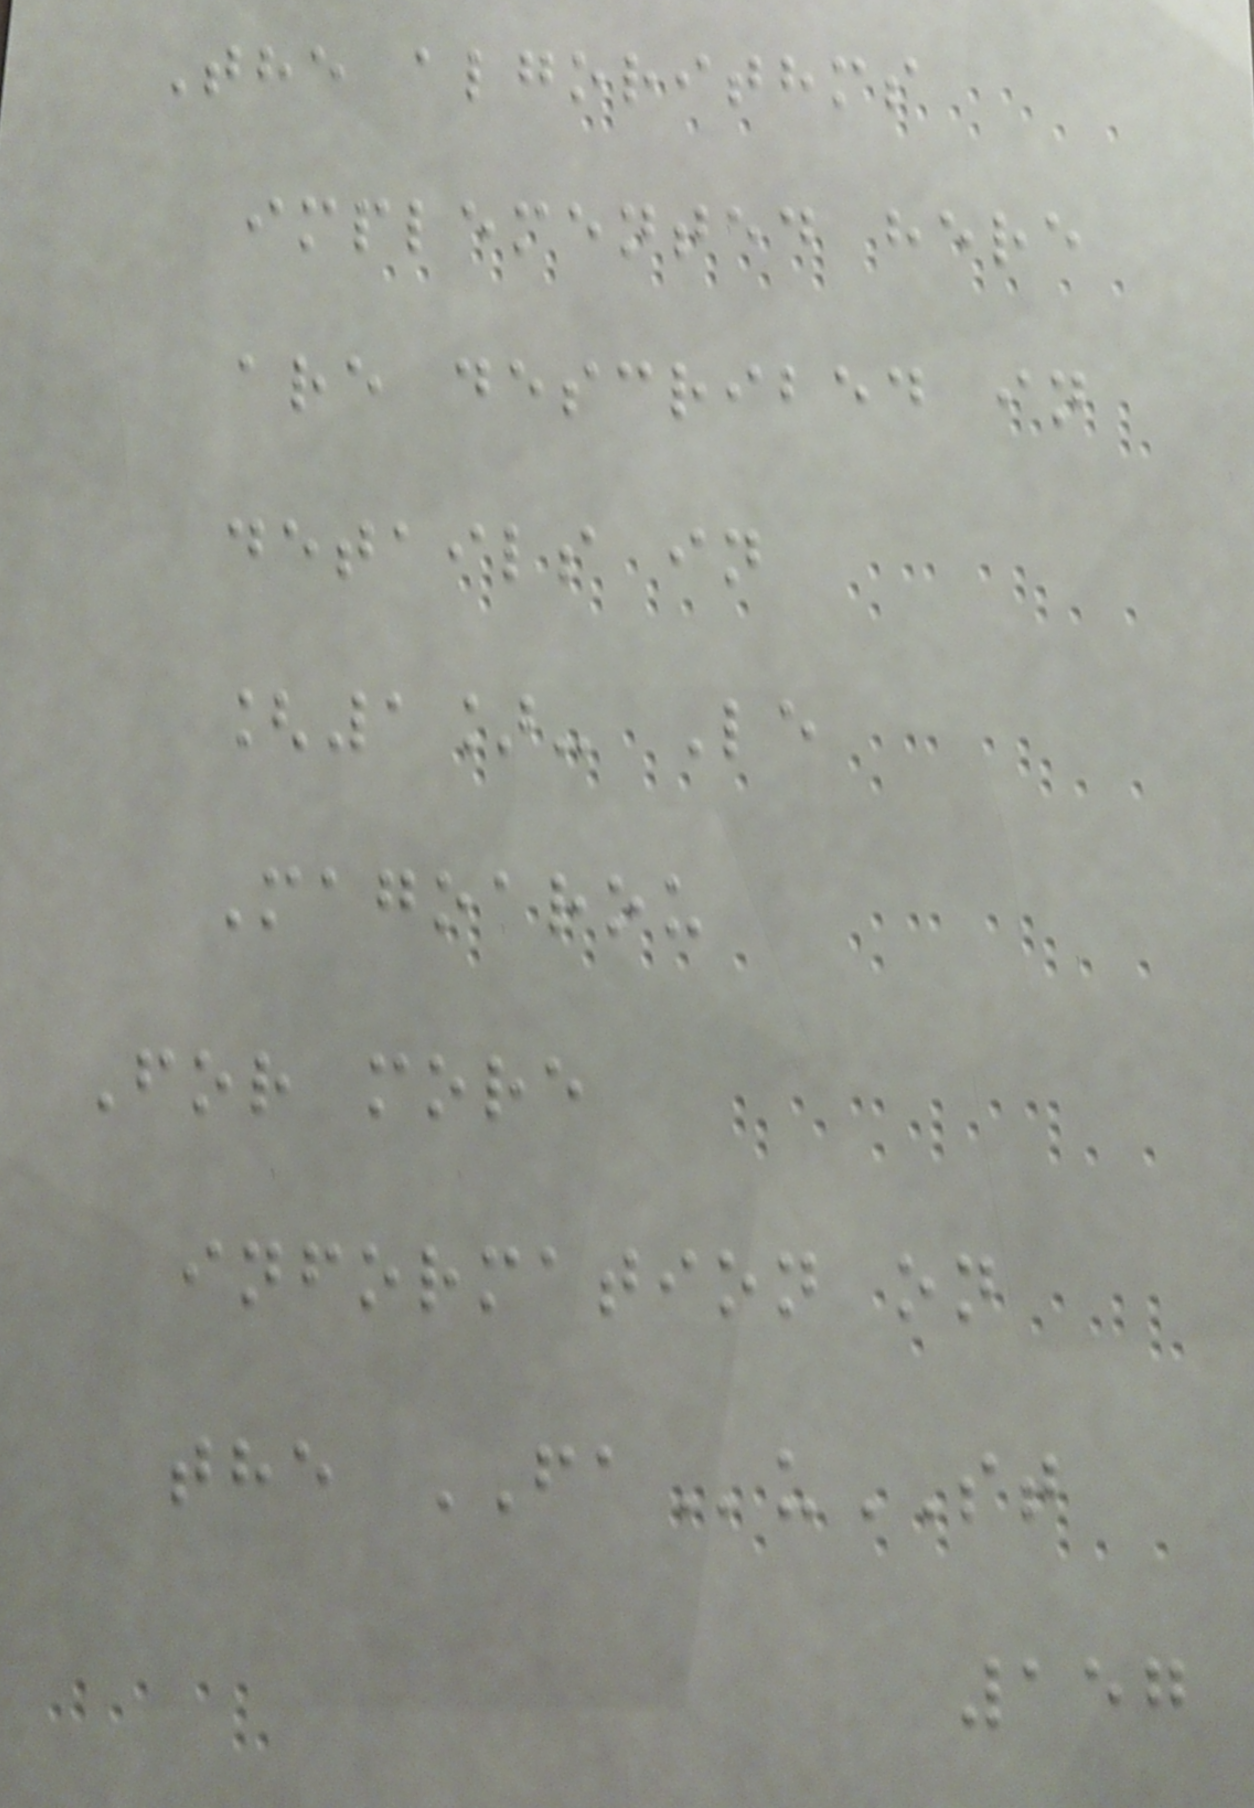The algorithms
implemented here
are described in
details in
[1]- Le
Magoarou
For more
information on
the FAuST
157
